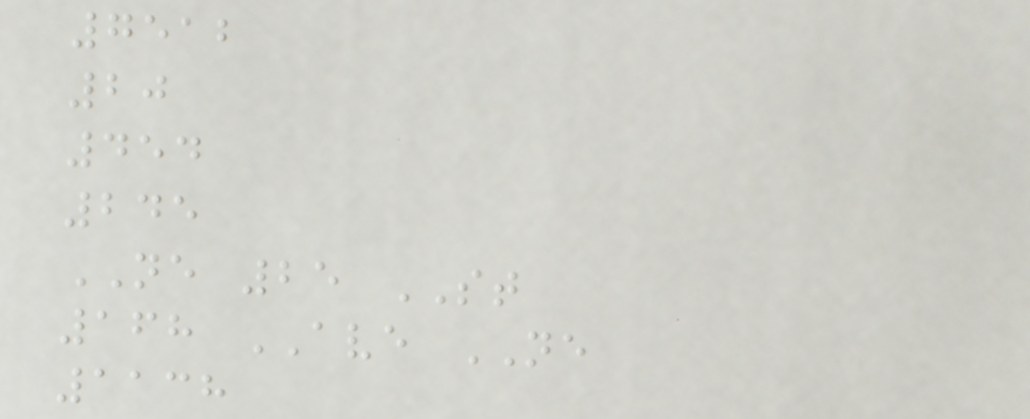7512
20
454
245
NE 25 ST
168 AVE NE
1138
